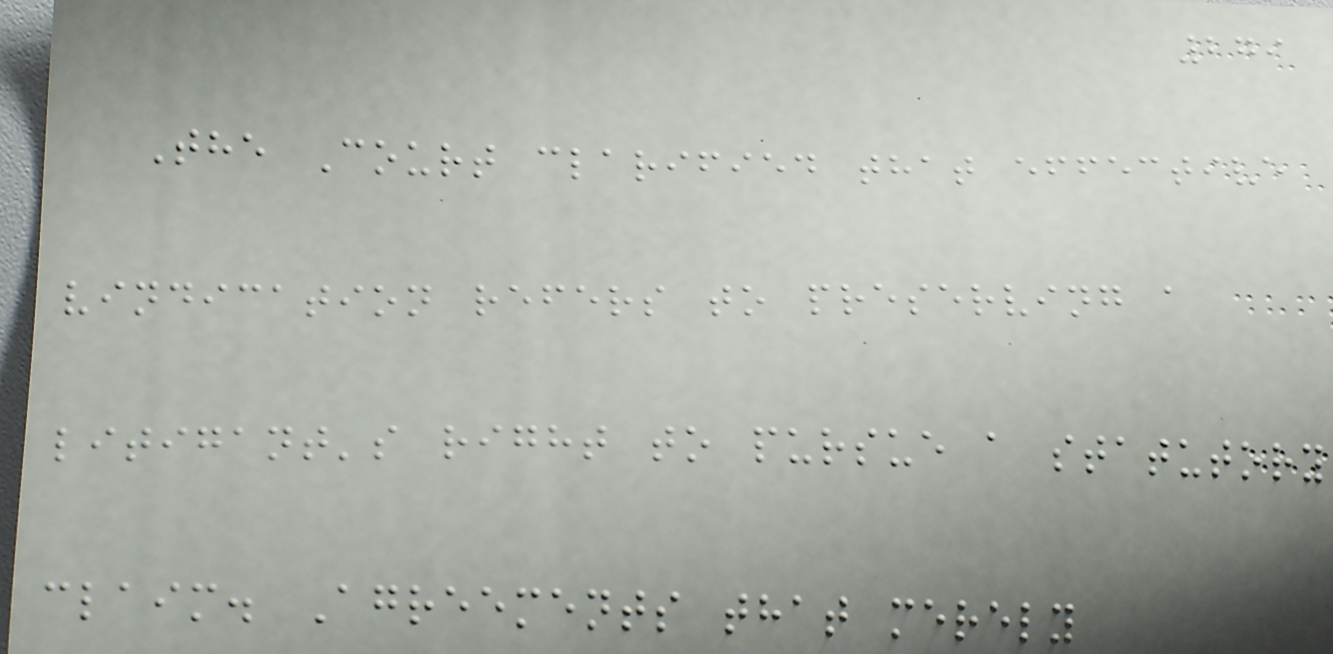279
The Court clarified that effective
vindication refers to preserving a
litigant's right to pursue a statutory
claim. Agreements that merely
